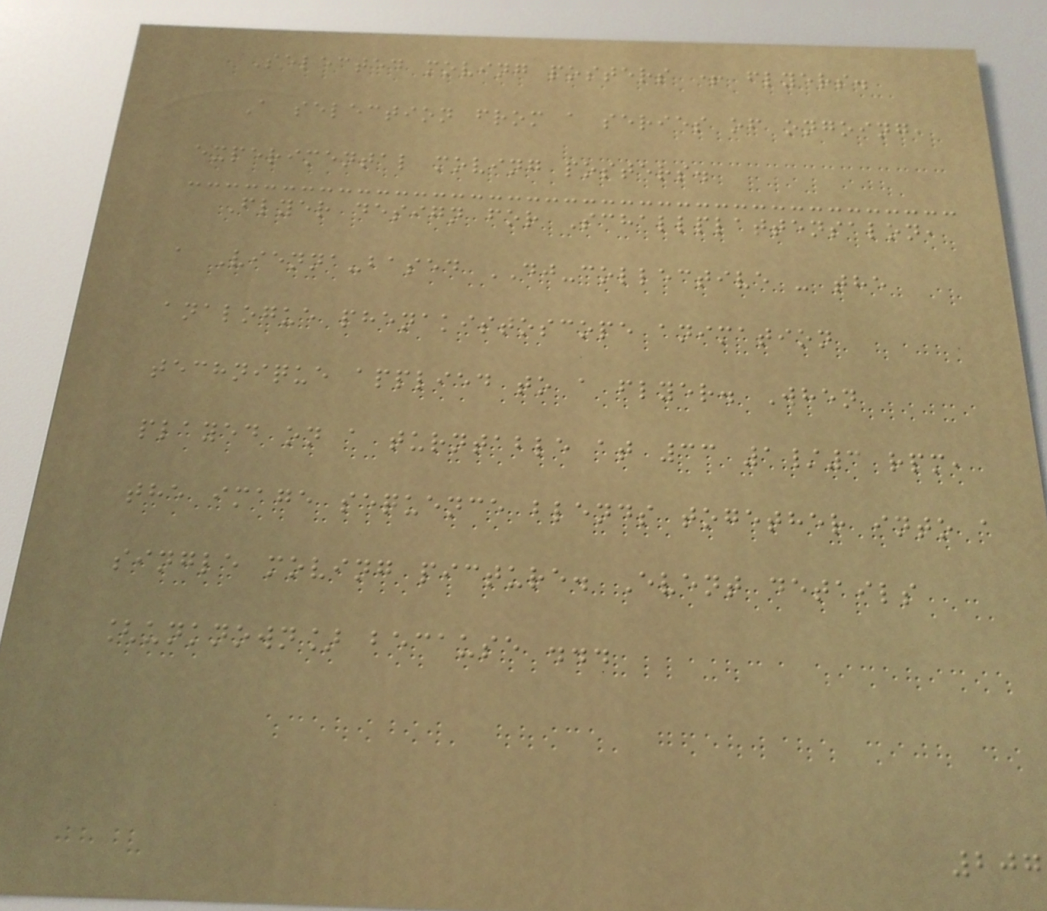Selected moving posters + flyers.
A selection from a series of ongoing,
experimental moving posters.
Flyer design for Schallplattensalon,
a Vienna-based DJ-collective - the
analogue phenakistoscope animation
technique applied to a flyer. When
played on a turntable at 33 1/3 rpm,
the image sequence blends together into a
single moving picture. Event details
[unknown] because ...
207
